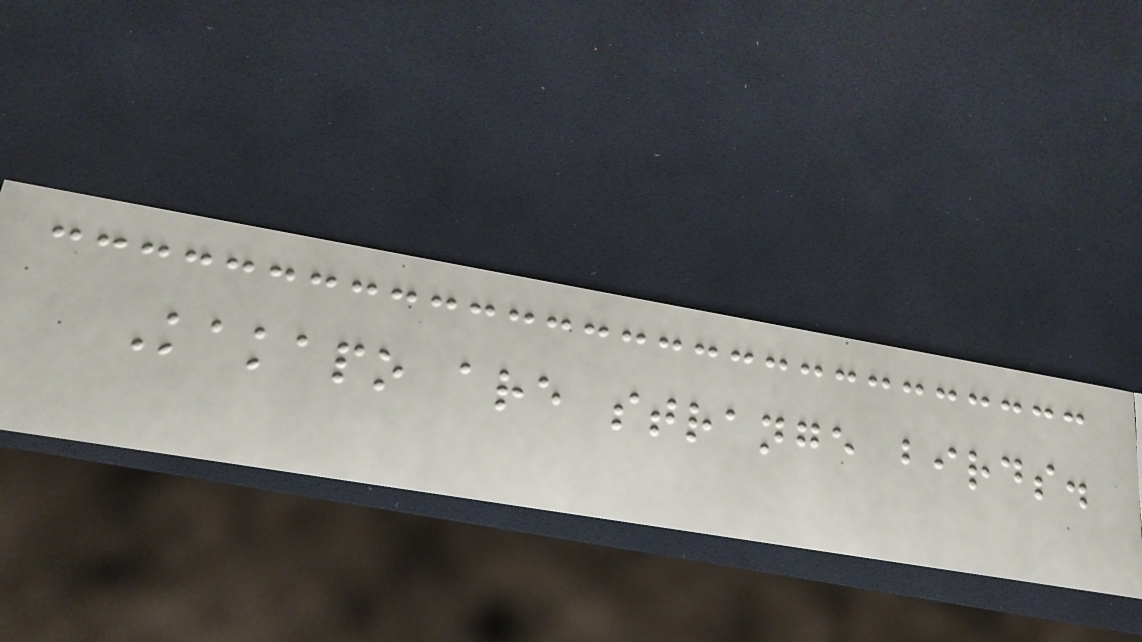Kakapo are strange birds.
